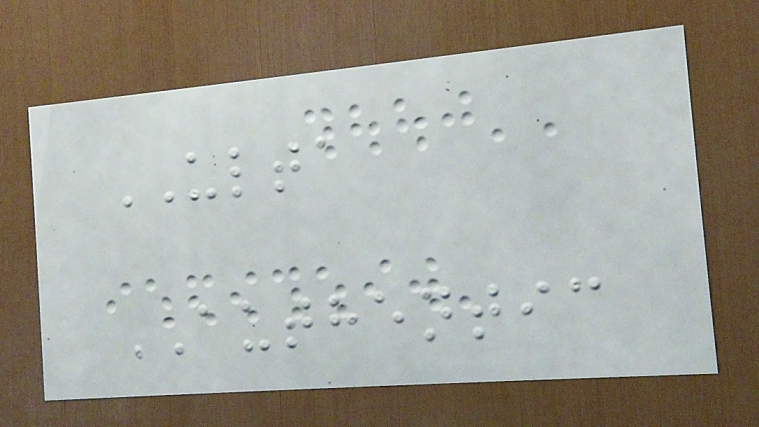ULTA
AUTHENTIC
